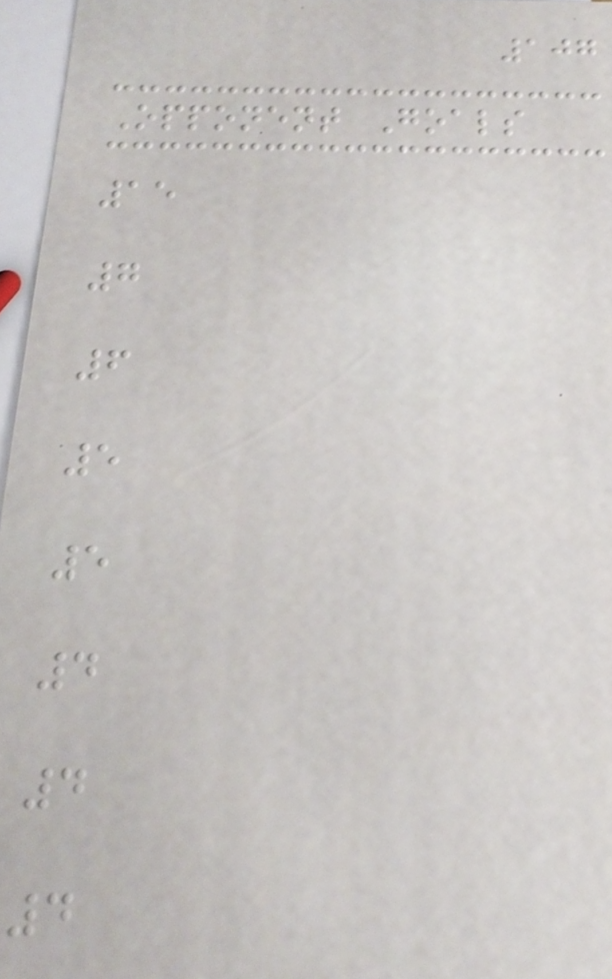107
Opponent Goals
15
7
6
5
5
4
4
4
